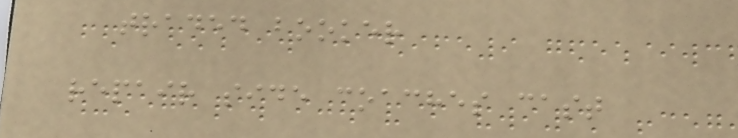traded booker
repair side coaches cast
